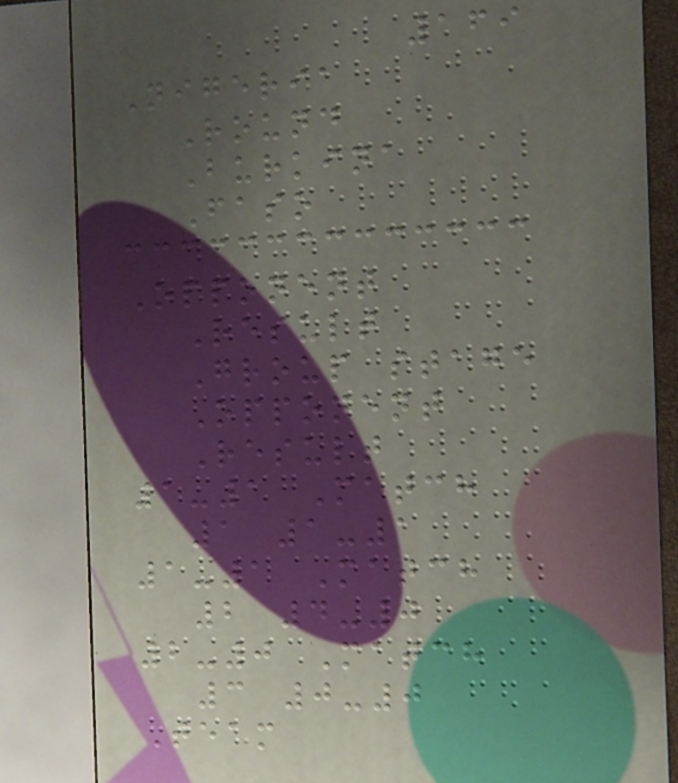169
Nigeria
Round
Burkina
Faso
Opponent
Result
Group stage
Opponent
Result
1-1 Match
1 1-1
1-1 Match
2 4-0
2-0 Match
3 0-0
Team
